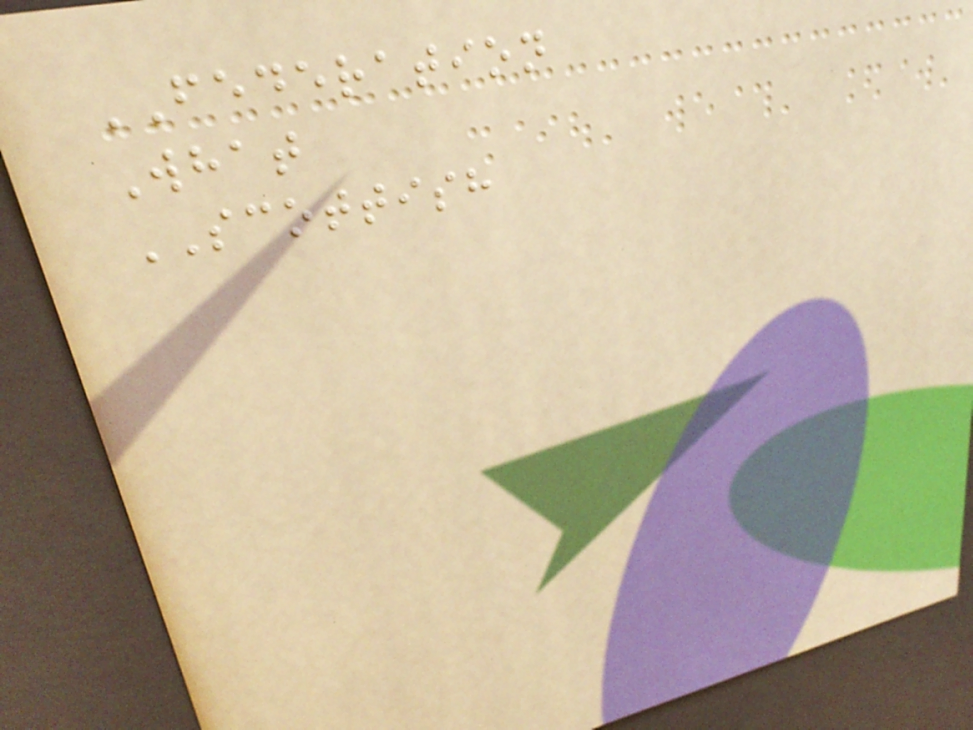FEDERATION
What
SCOTTISH
